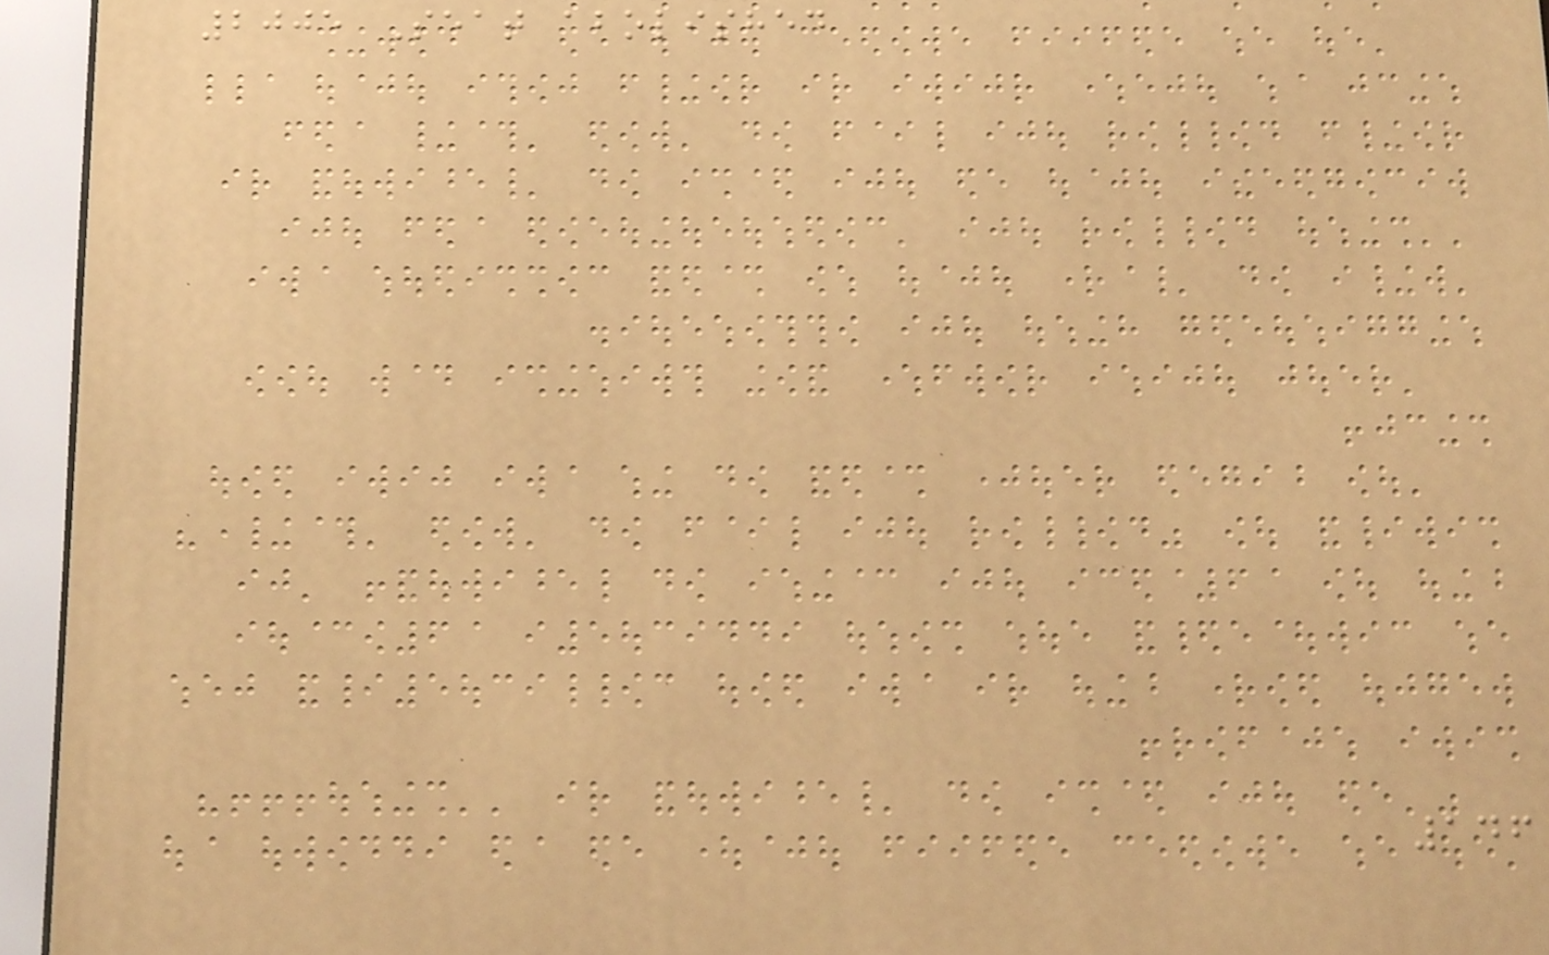2005 Seat abolished
146
